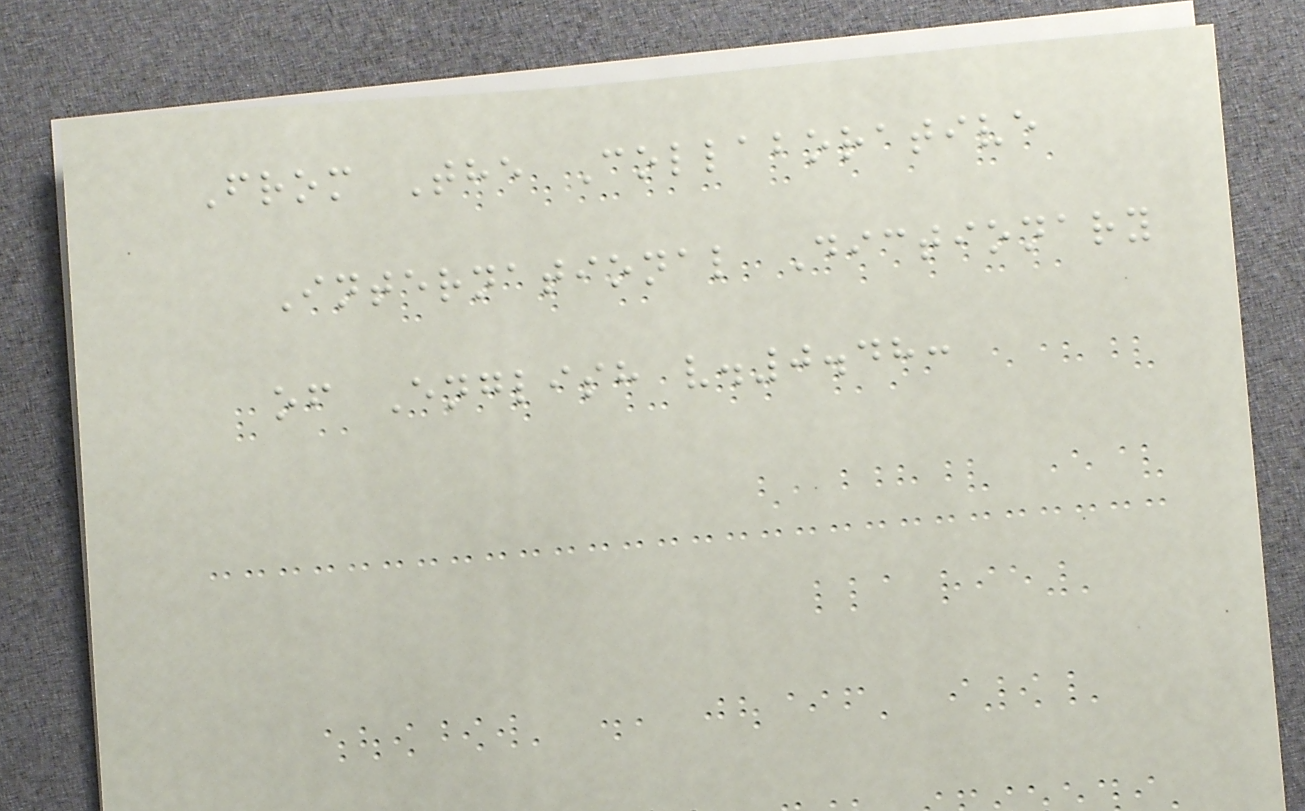From The Collaborative
International Dictionary
of English v.0.48:
